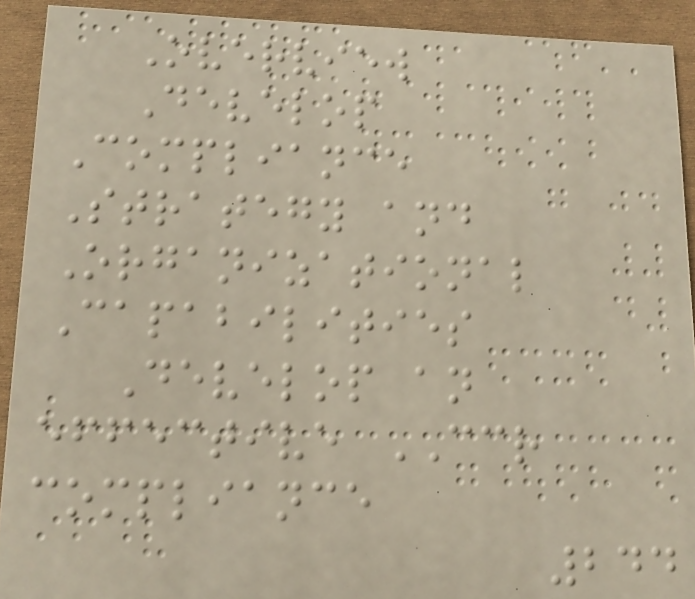Overview
Develop
Compliance
Strategy and
Organizational
Capabilities
Develop an
effective CCR
compliance
244
